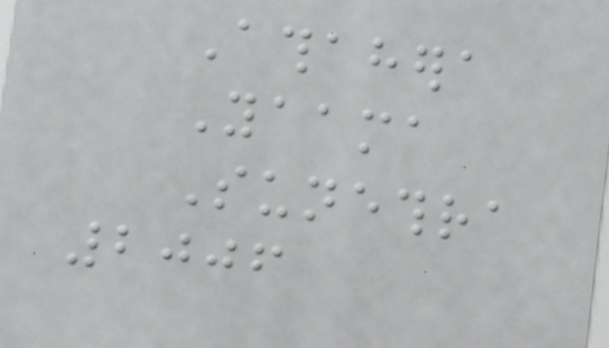Athahera
Yaama
Sunethra
2006
